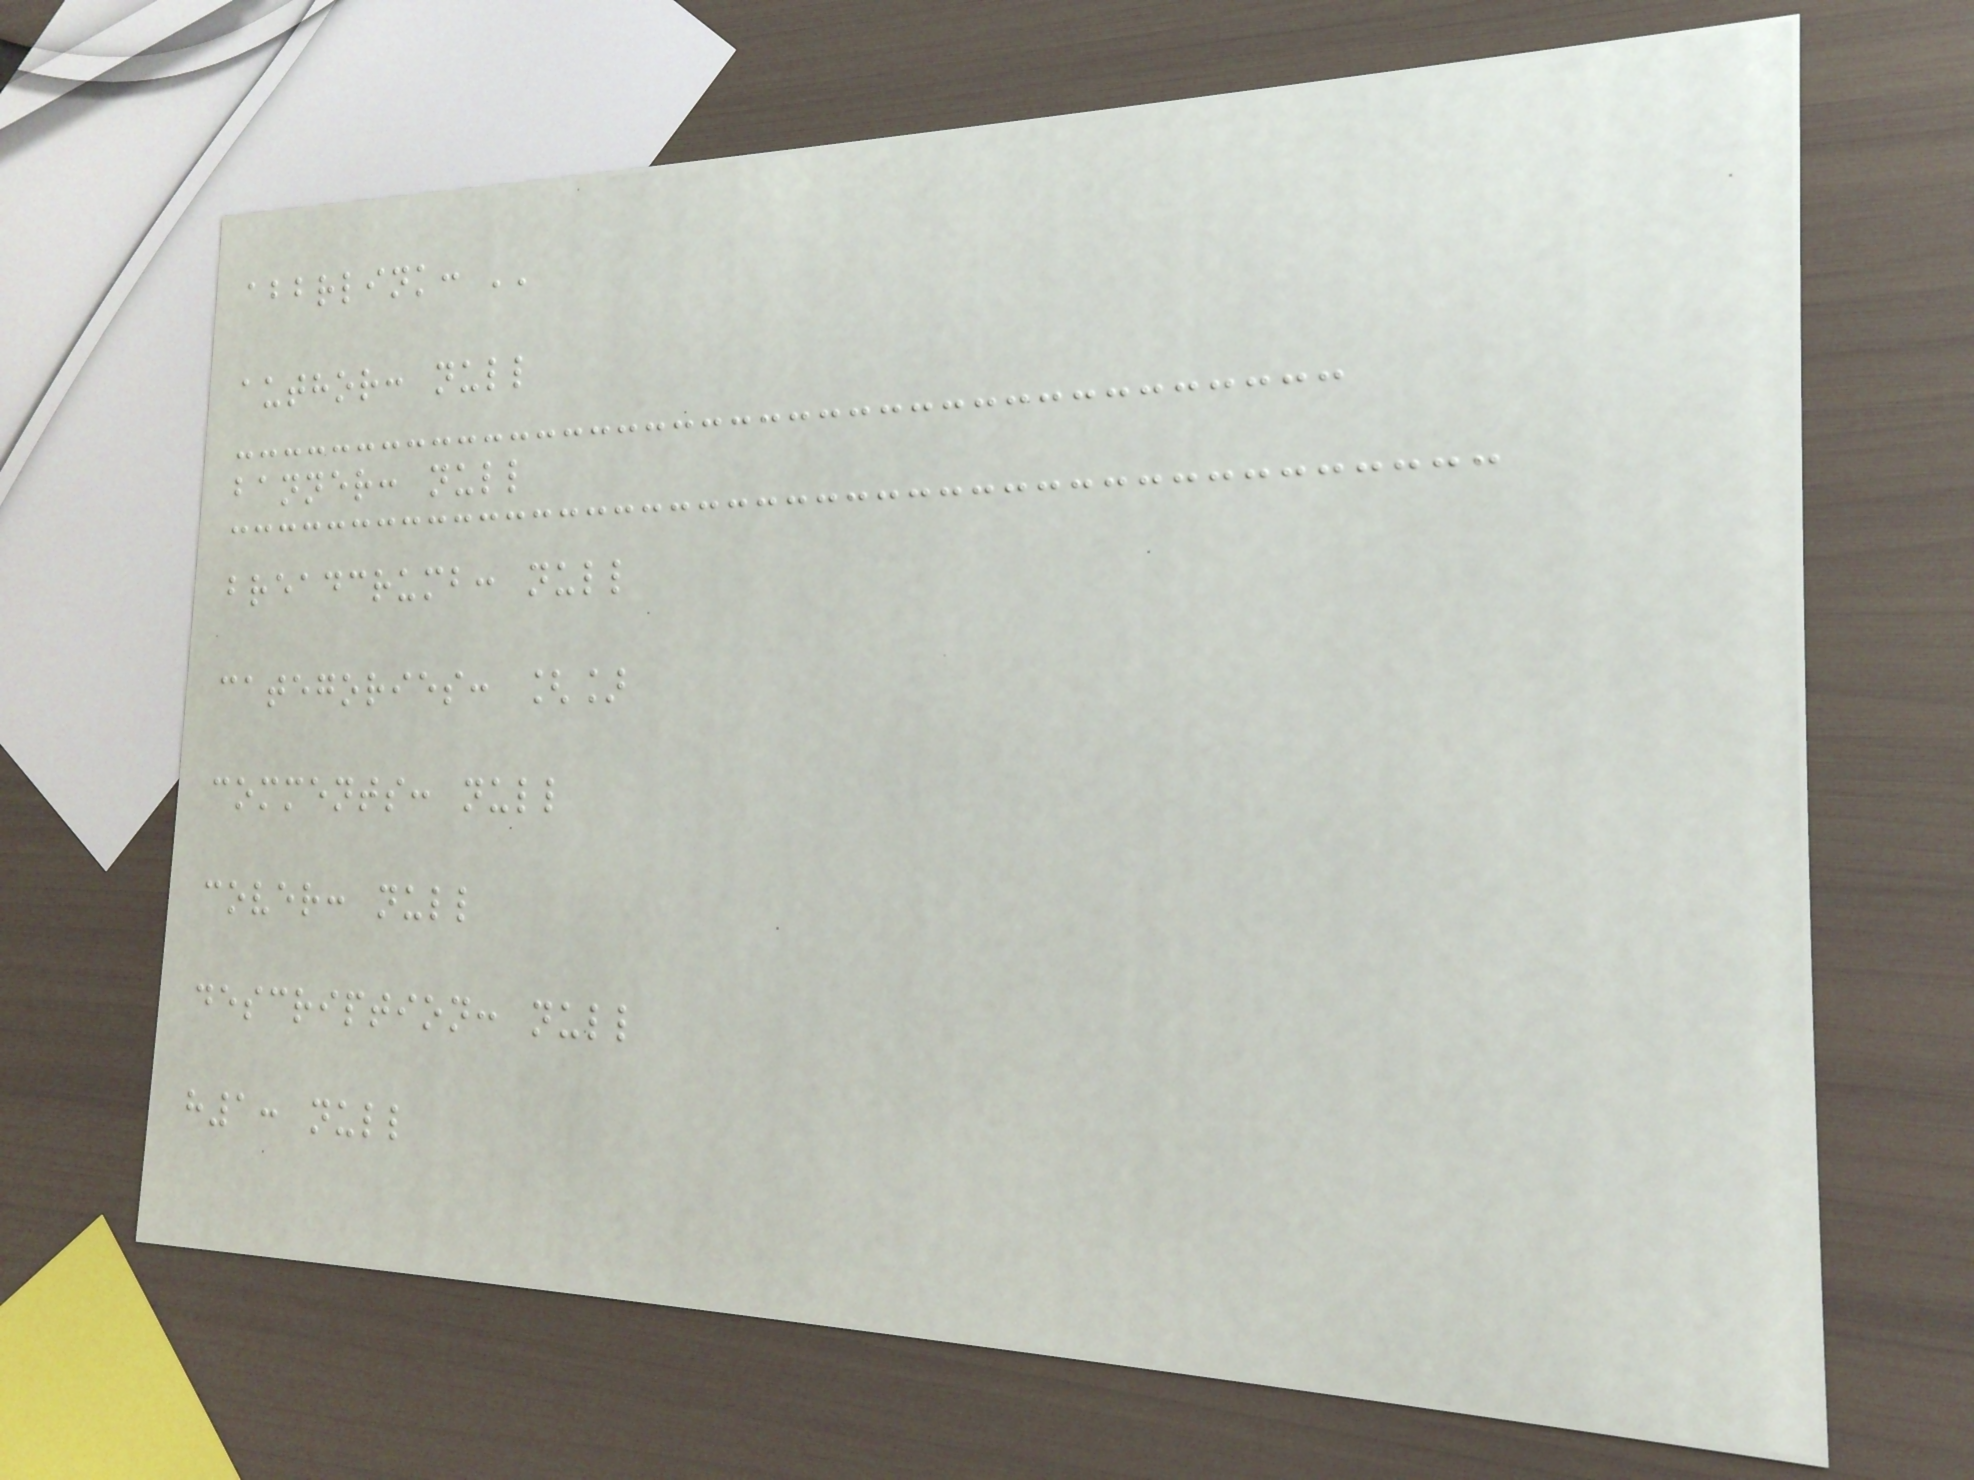abbrlink: ''
author: null
banner: null
breadcrumb: null
categories: []
comments: null
cover: null
description: null
h1: null
